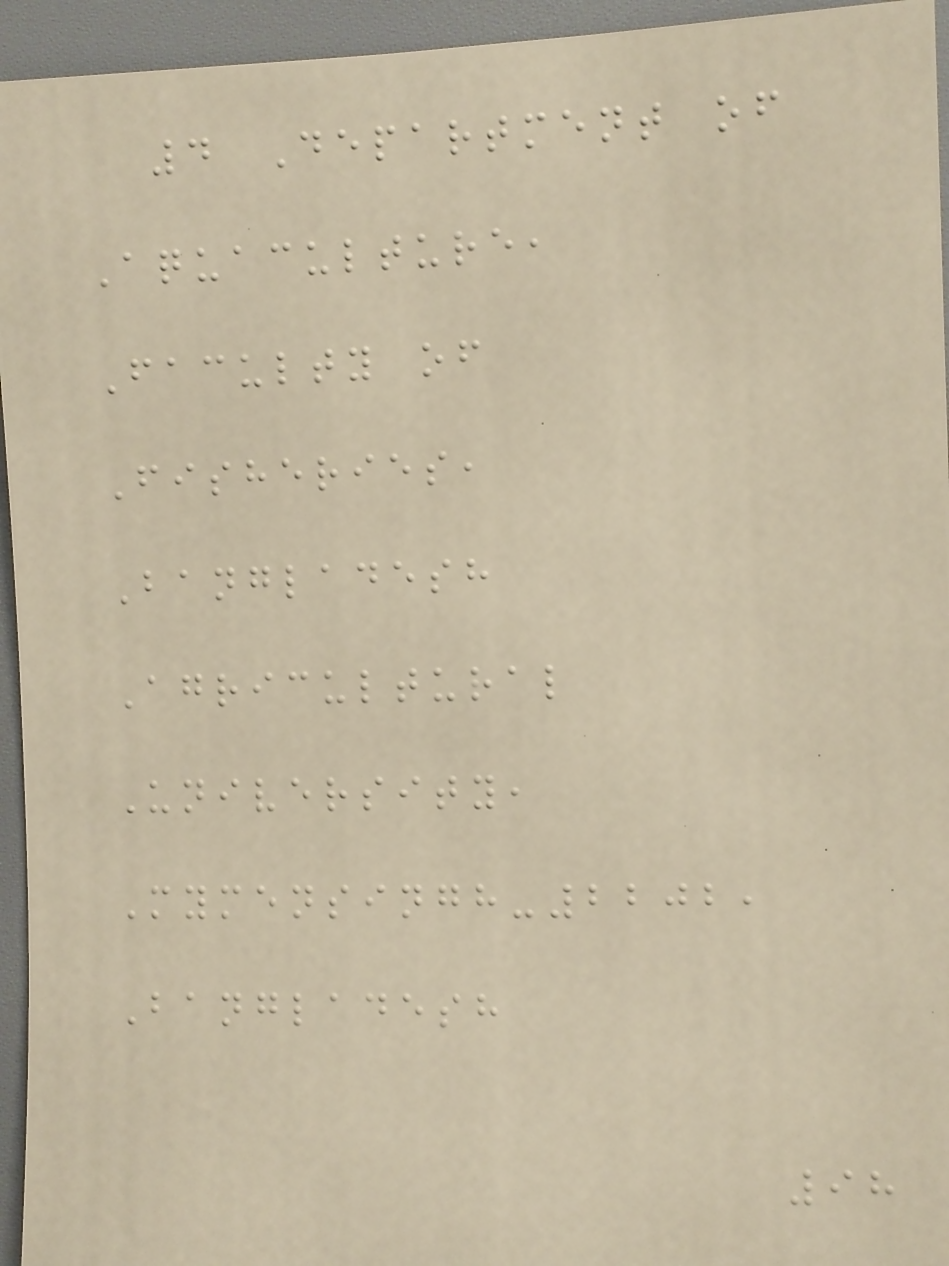4 Department of
Aquaculture,
Faculty of
Fisheries,
Bangladesh
Agricultural
University,
Mymensingh-2202,
Bangladesh
98
